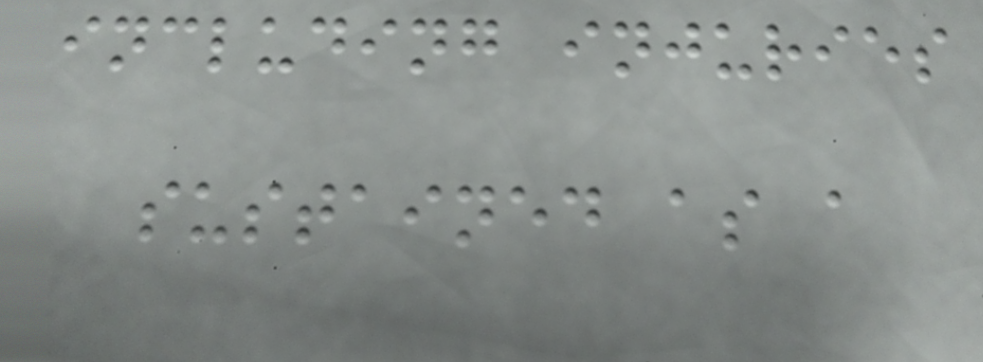including injuries
sustained as a
